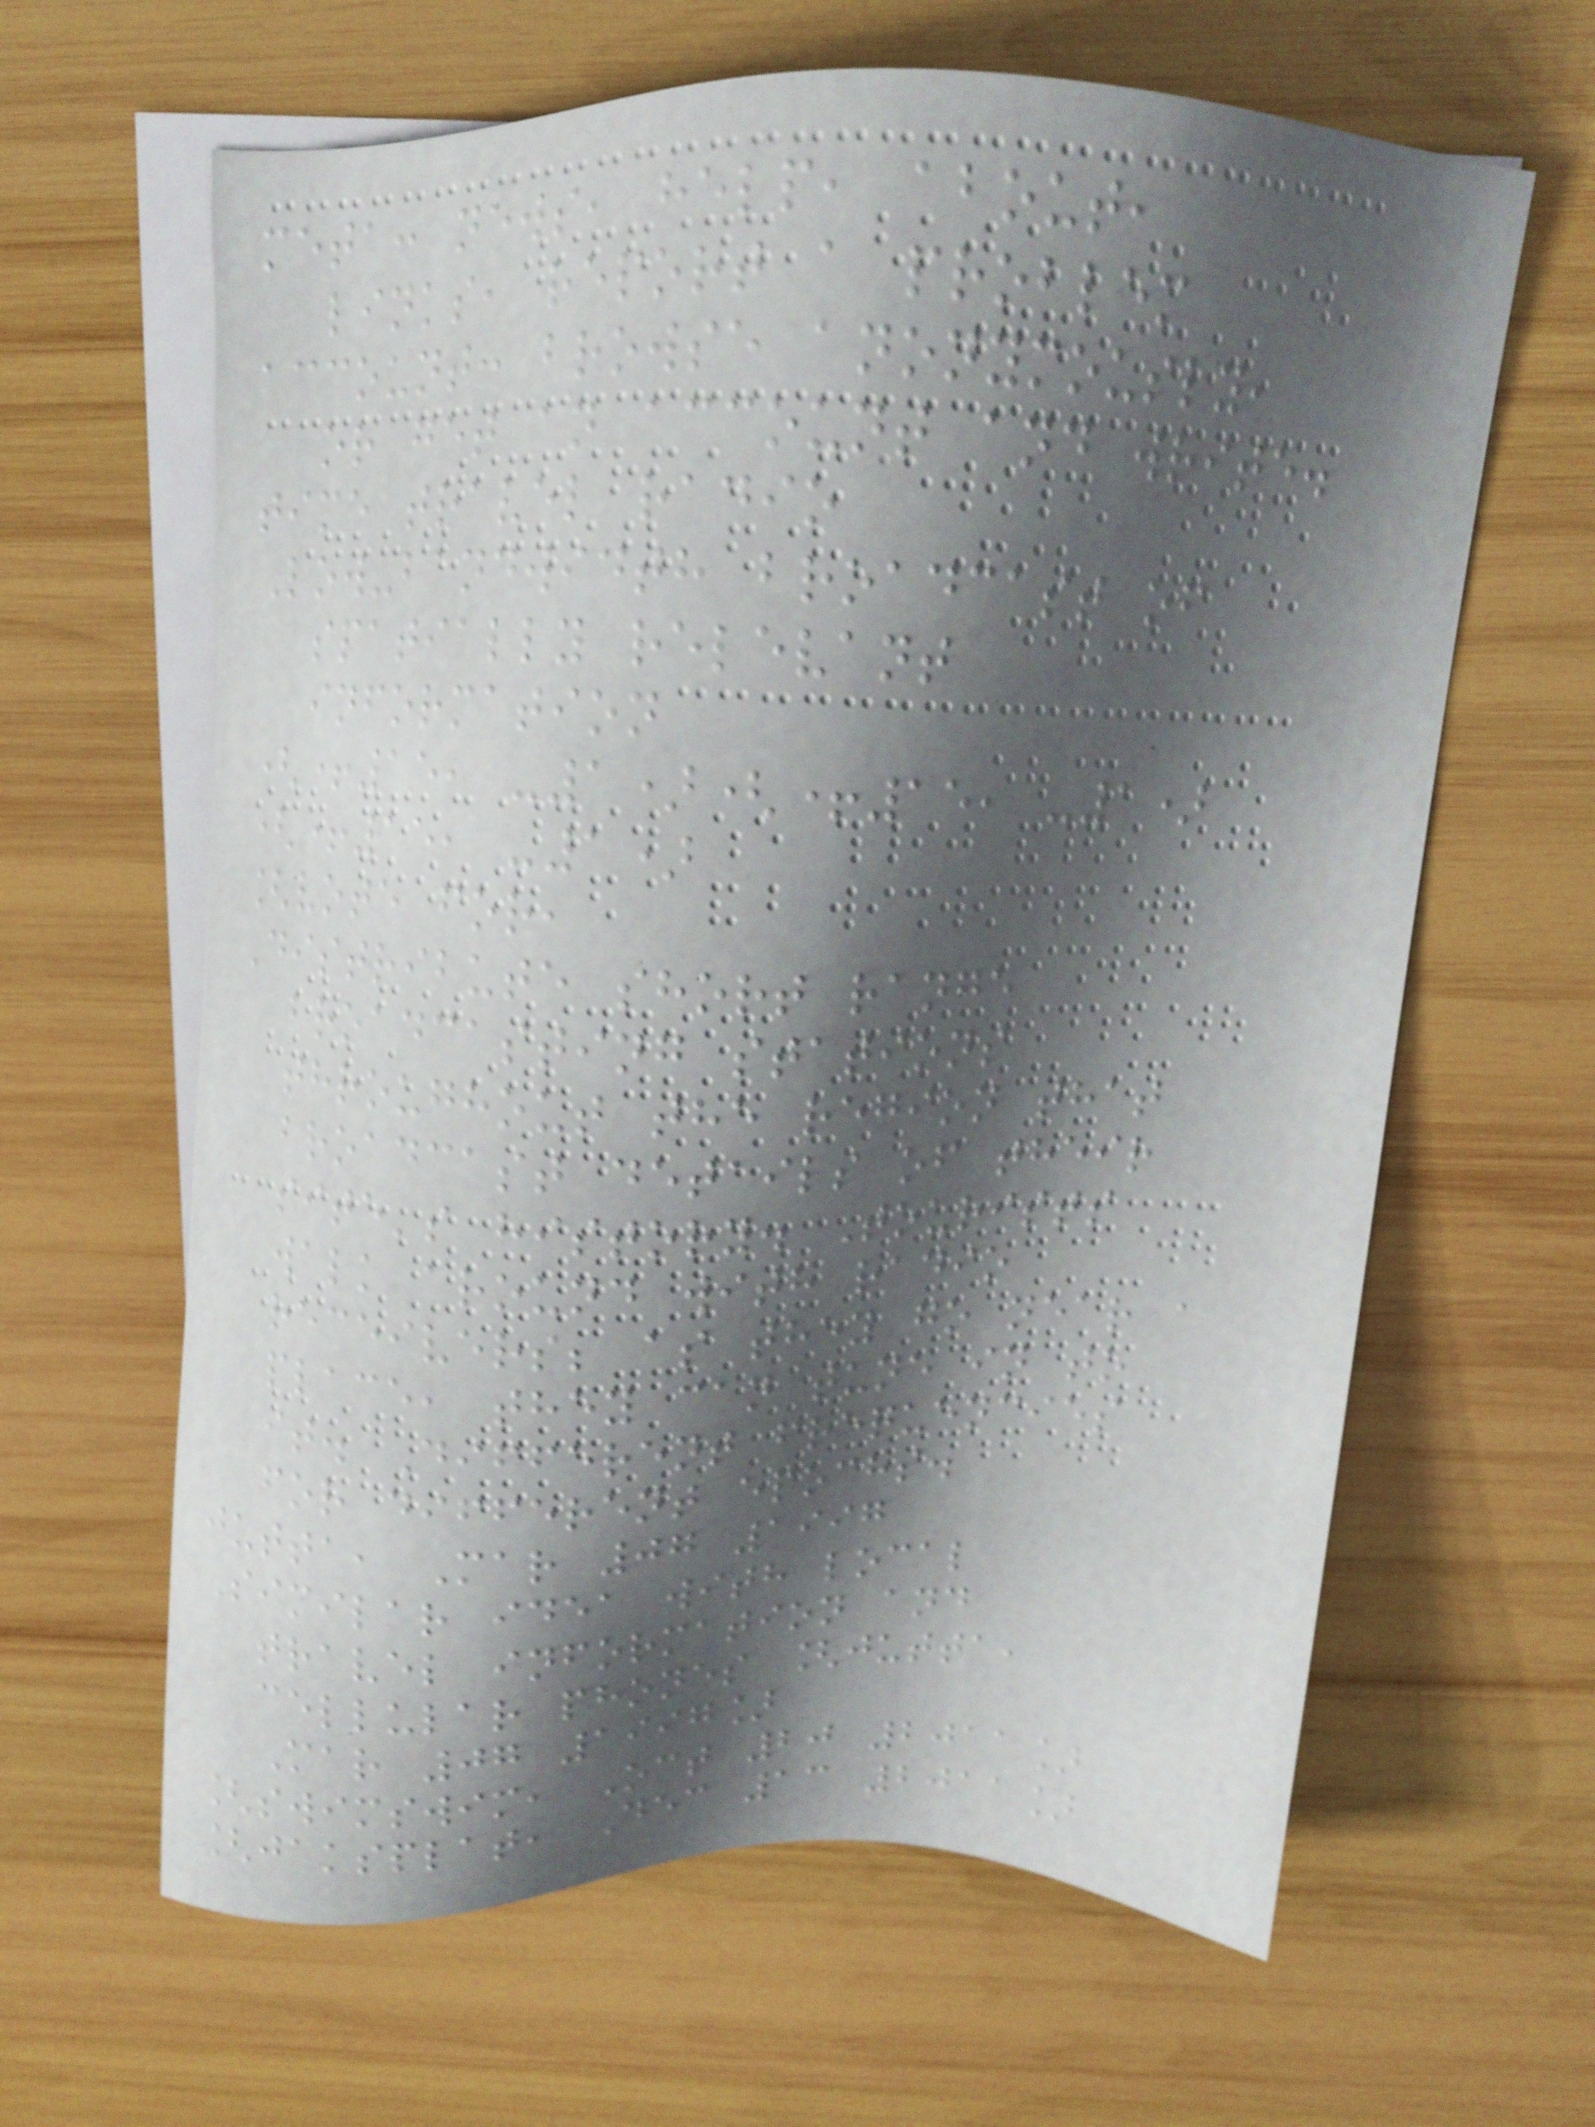meta: news, help, about,
links, report a problem
account: browse anonymously,
or get an account and write.
time travel radio
Low-bandwidth broadcast of
spatially relevant
information
(+15, -1)(+15, -1)
(+15, -1)
[vote for,
Distribute short range
broadcasting stations
throughout the region that
broadcast details of their
site's history. Tourists
walk around with radio
receivers; as they go near a
place, they can tune in to
it. Different frequencies
for different epochs.
jutta, Mar 07 1997
Similar idea with local
travel information and
cellular phones [jutta,
Mar 07 1997]
[swimswim, Oct 20 2011]
[jaksplat, Dec 13 2011]
